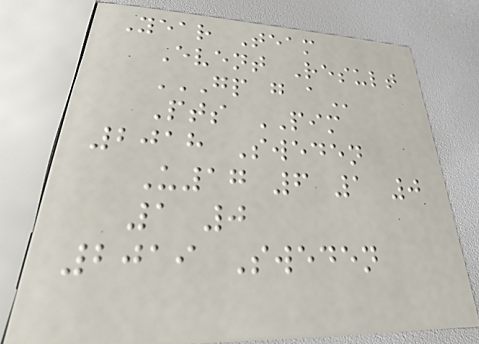Year Team
Event Result
GP G A
Pts PIM
2018 Sweden
U17 6 1 0
1 0
2019 Sweden
